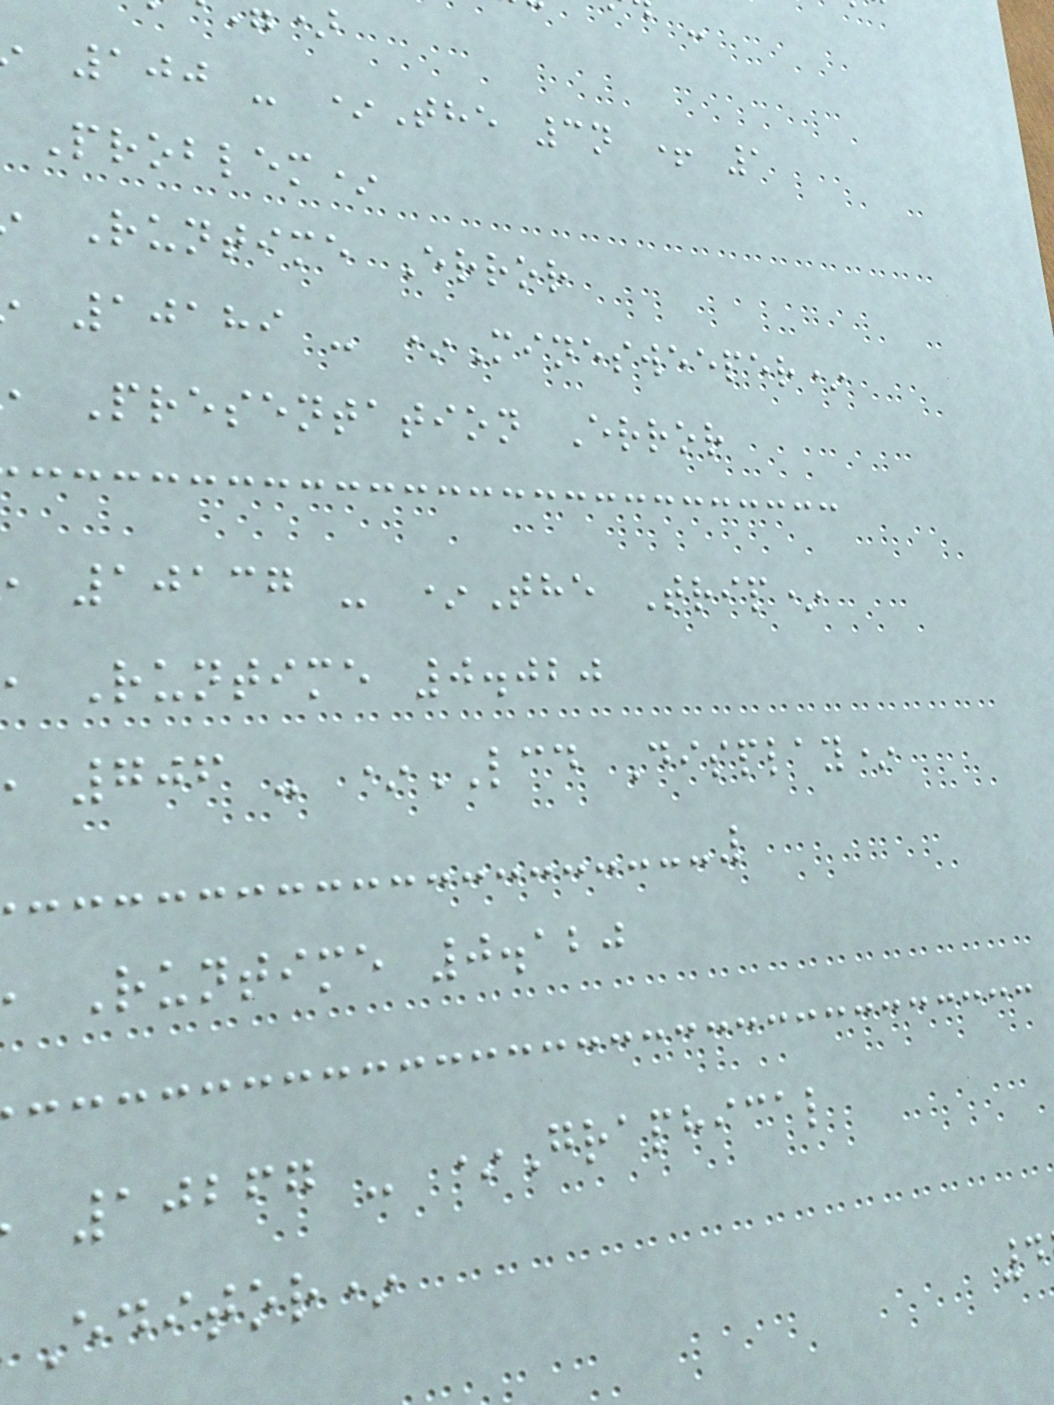100 - *The 3n + 1
Problem*
Runtime Error
10189 - *Minesweeper*
Presentation Error
10137 - *The Trip*
Runtime 0.020
706 - *LCD Display*
Runtime 0.120
10267 - *Graphical
Editor*
